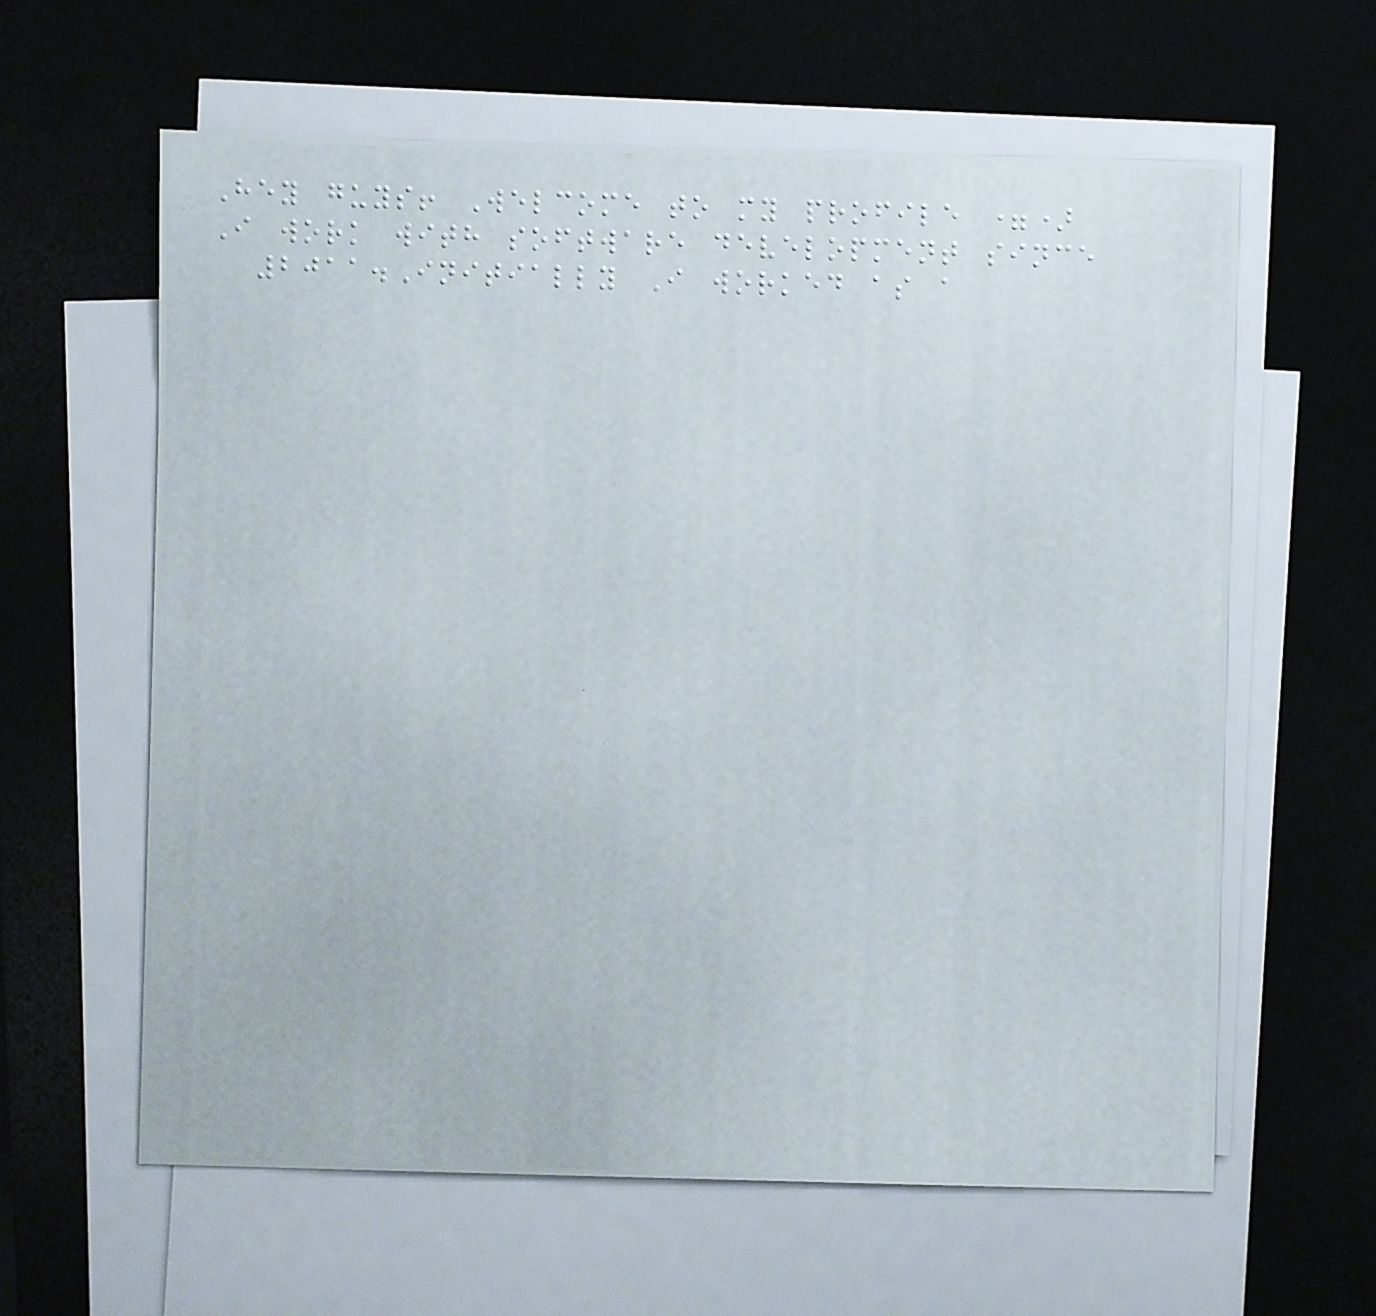Hey guys! Welcome to my profile =)
I work with software development since
2011.Initially I worked as a
